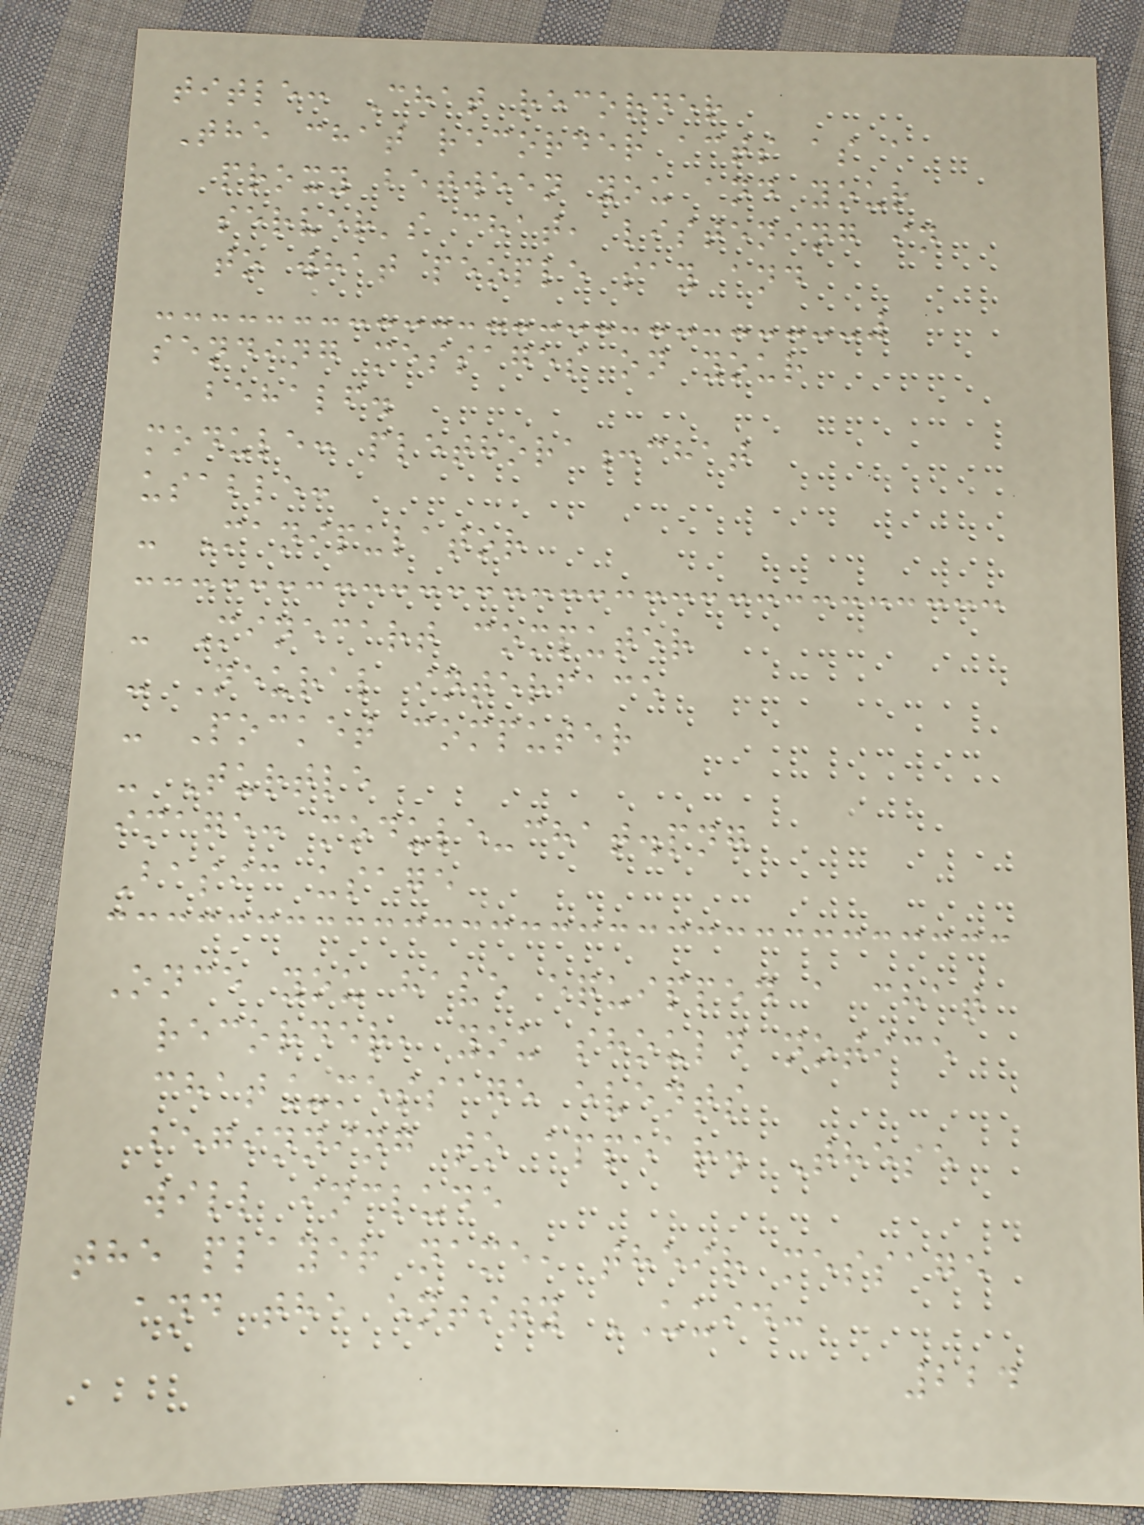title: Chat recorder
The chat recorder acts as a
proxy between you and your
server's chat, listening in
to what people say and
sending messages on your
behalf.
module: plethora:chat
usable:
- Manipulator
- Minecart computer
- Neural interface
- Pocket computer
- Turtle
image: module-chat.png
Basic usage
Once you have equipped a chat
recorder, you should notice
chat_message events
beginning to appear. These
will include
the player name, their message
and the entity UUID:
224
